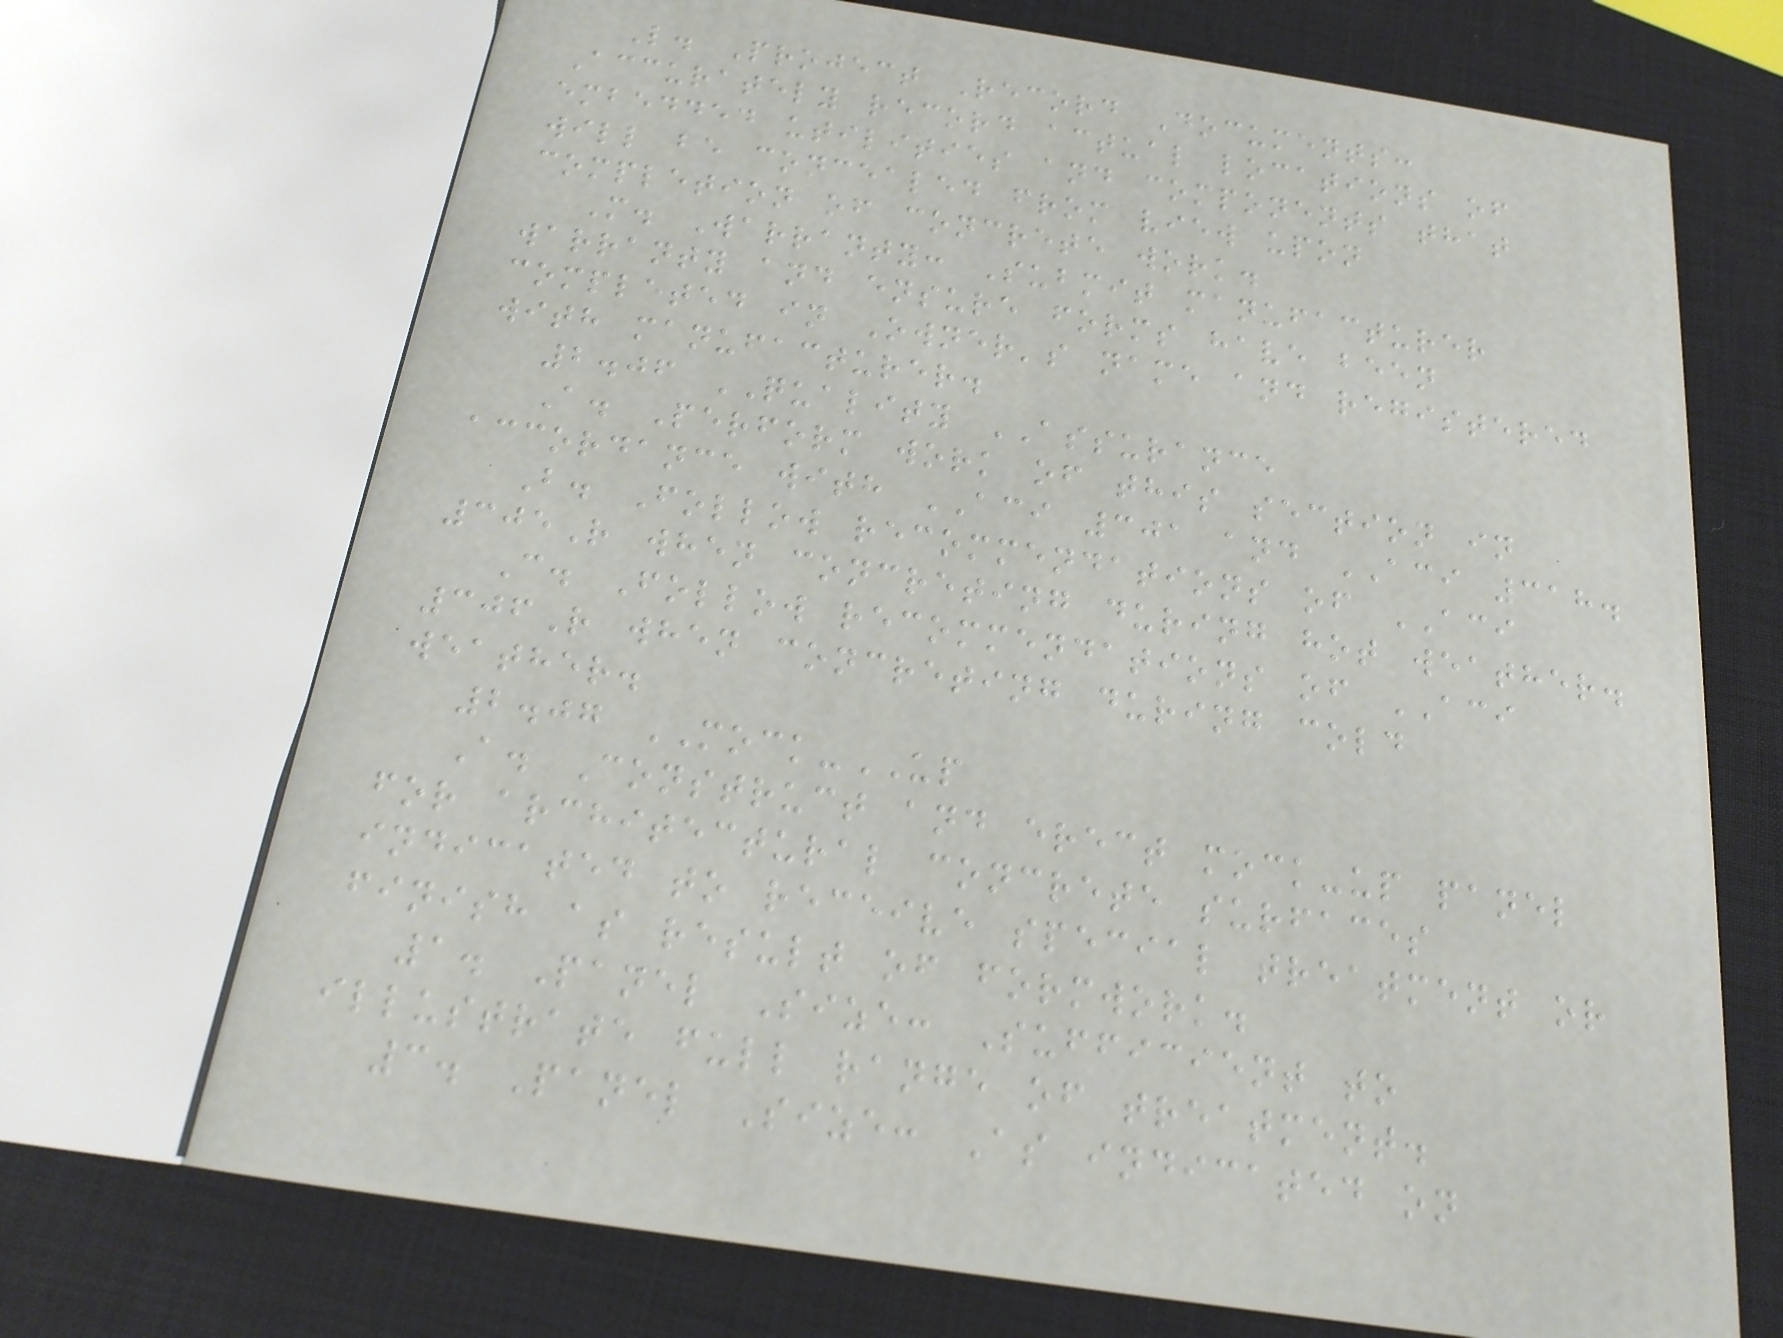L. Project Record Documents:
Accurately record actual locations of
embedded utilities and components that
will be concealed from view upon
completion of concrete work.
M. Warranty: Submit manufacturer
warranty and ensure forms have been
completed in Owner's name and registered
with manufacturer.
2.06 QUALITY ASSURANCE
A. Perform work of this section in
accordance with ACI 301 and ACI 318.
B. Follow recommendations of ACI
305R when concreting during hot weather.
C. Follow recommendations of ACI
306R when concreting during cold
weather.
2.07 MOCK-UP
A. Construct and erect mock-up panel
for architectural concrete surfaces
indicated to receive special treatment or
finish as result of formwork.
1. Panel Size: Sufficient to
illustrate full range of treatment.
3. Panel Size: As indicated on
